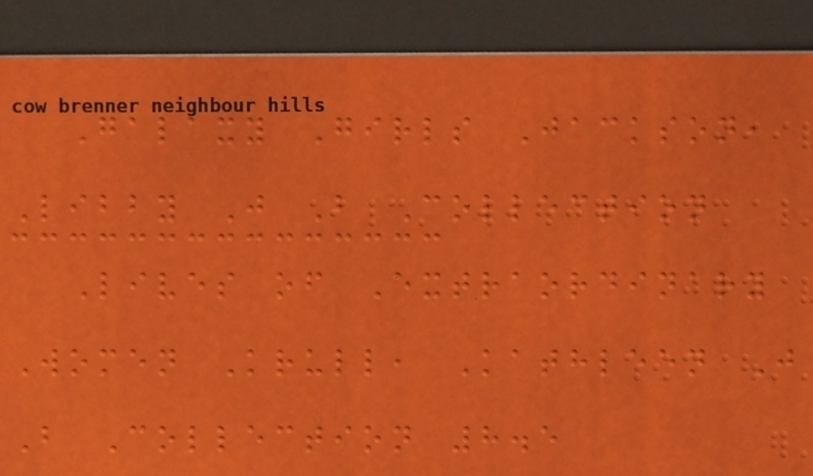Galaxy Girls Jackson,
Libby J B Collection
Lives of Extraordinary
Women Krull, Kathleen J
B Collection 8.5
